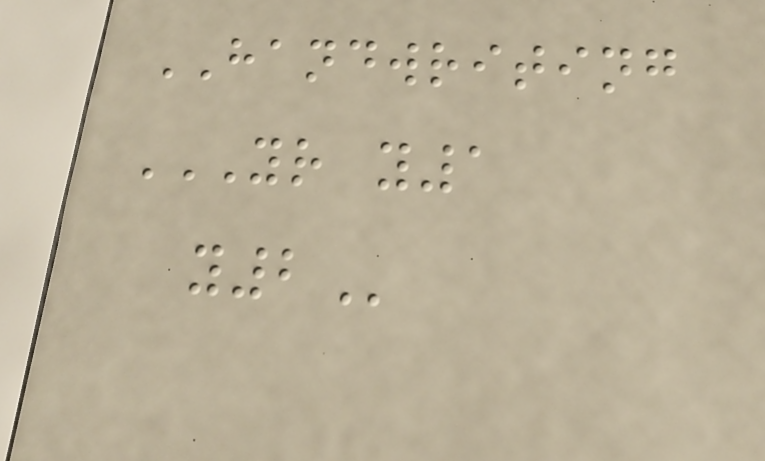HANDWRITING
YR Y1
Y2
